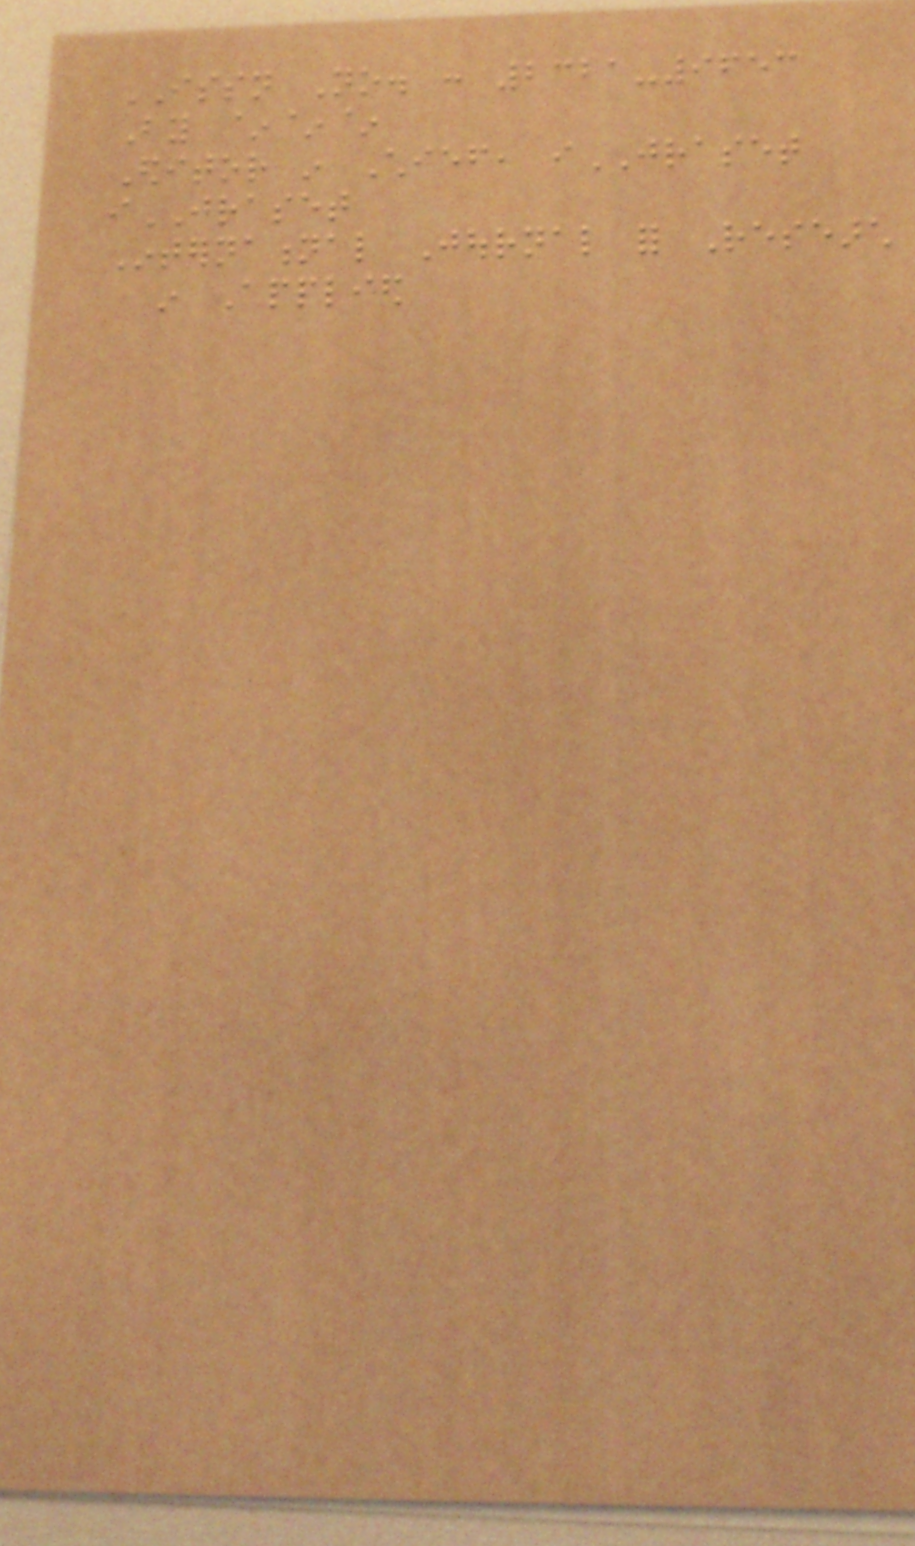ISSN No. : 2321-9653
By ~~~
Editor in Chief, iJRASET
iJRASET
International Journal for Research
in Applied
